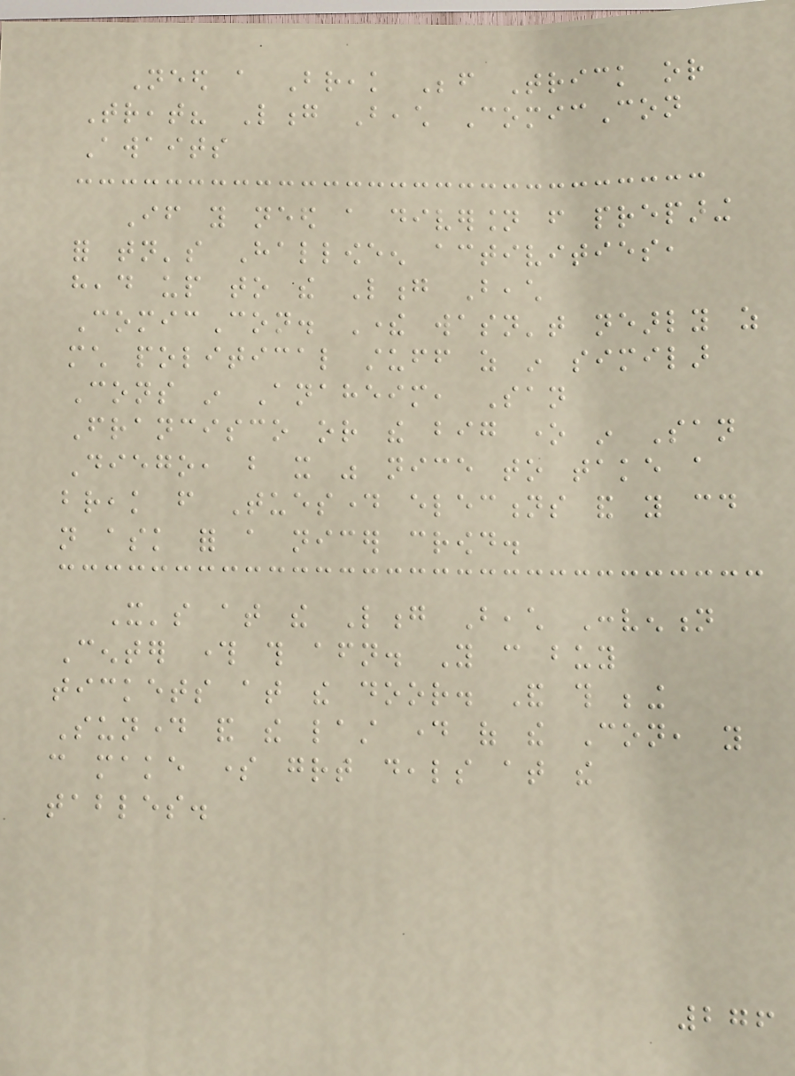Need a Break Before Trick or
Treat? Long Beach ComicCon
Awaits
If you need a diversion from preparing
for tonight's Halloween activities,
head up to the Long Beach
ComicCon. There wasn't nearly as
much political stuff as in similar
Cons in Anaheim, San
Francisco or the big one in San
Diego, but it was nice to take a
break from Tuesday elections and you could
not ask for a nicer crowd.
It's at the Long Beach Convention
Center through this afternoon. You can buy
tickets at the door. And this being
Sunday and the last day of the Con, you
can make some great deals at the
tables.
276
